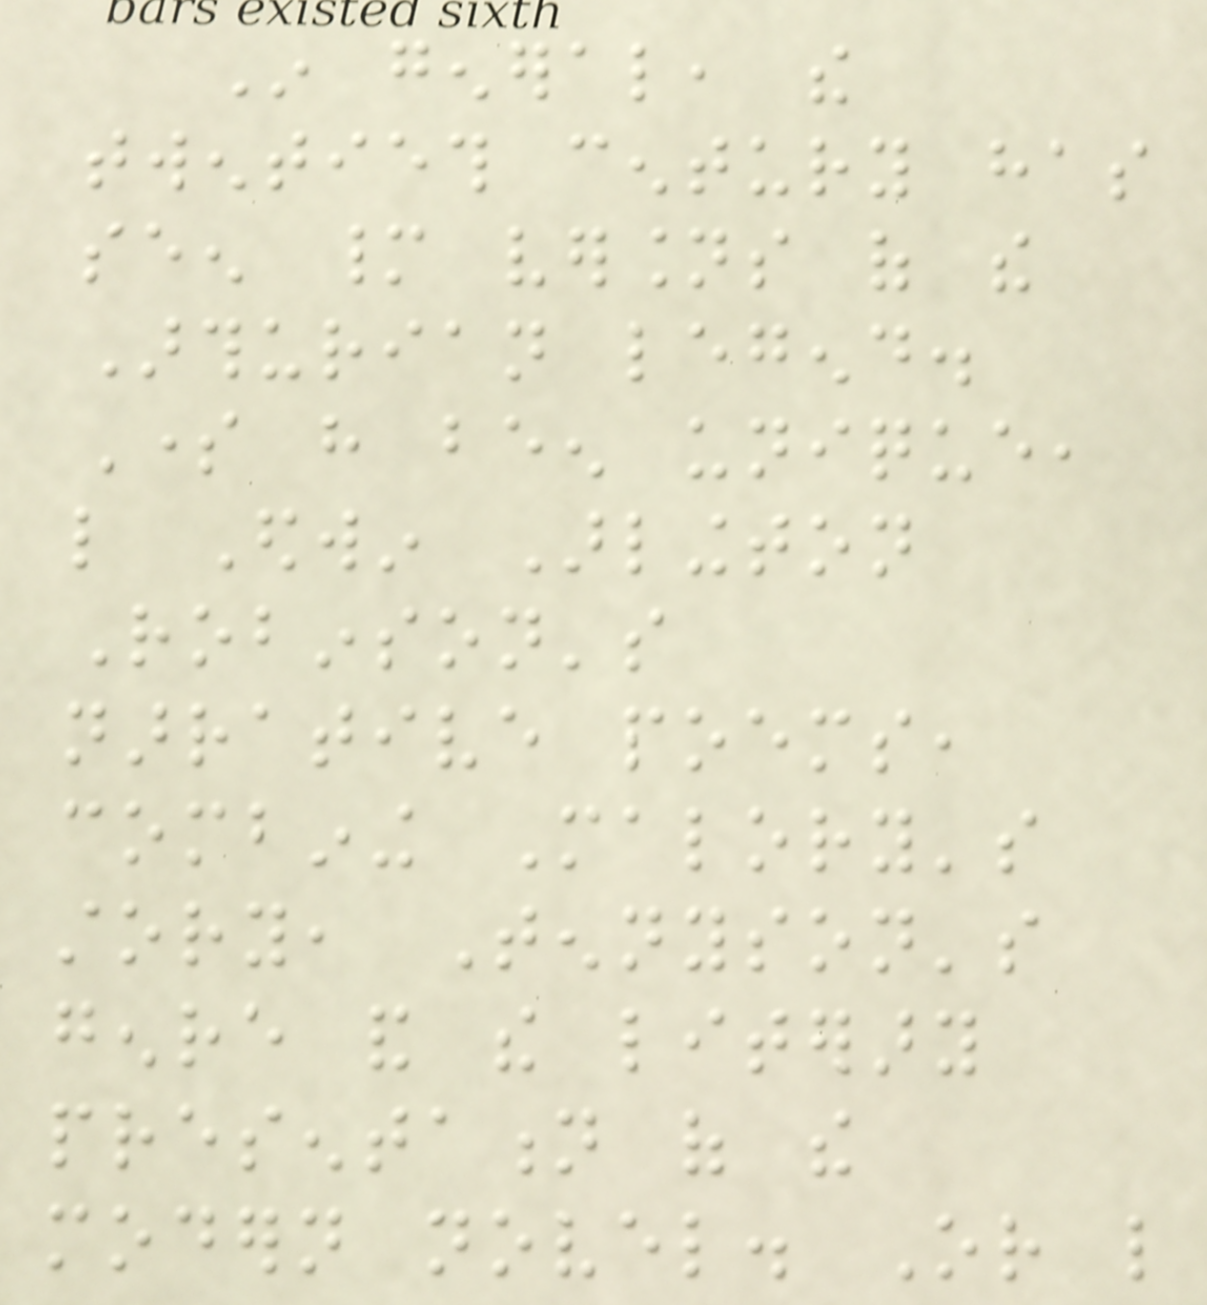In general, the
twentieth century has
seen many versions of the
Arthurian legend.
Some have been unique,
like Edwin Arlington
Robinson's
narrative poems,
combining Malory's
story, Tennyson's
genre and the literary
presentation of the
modern novel. Or like
